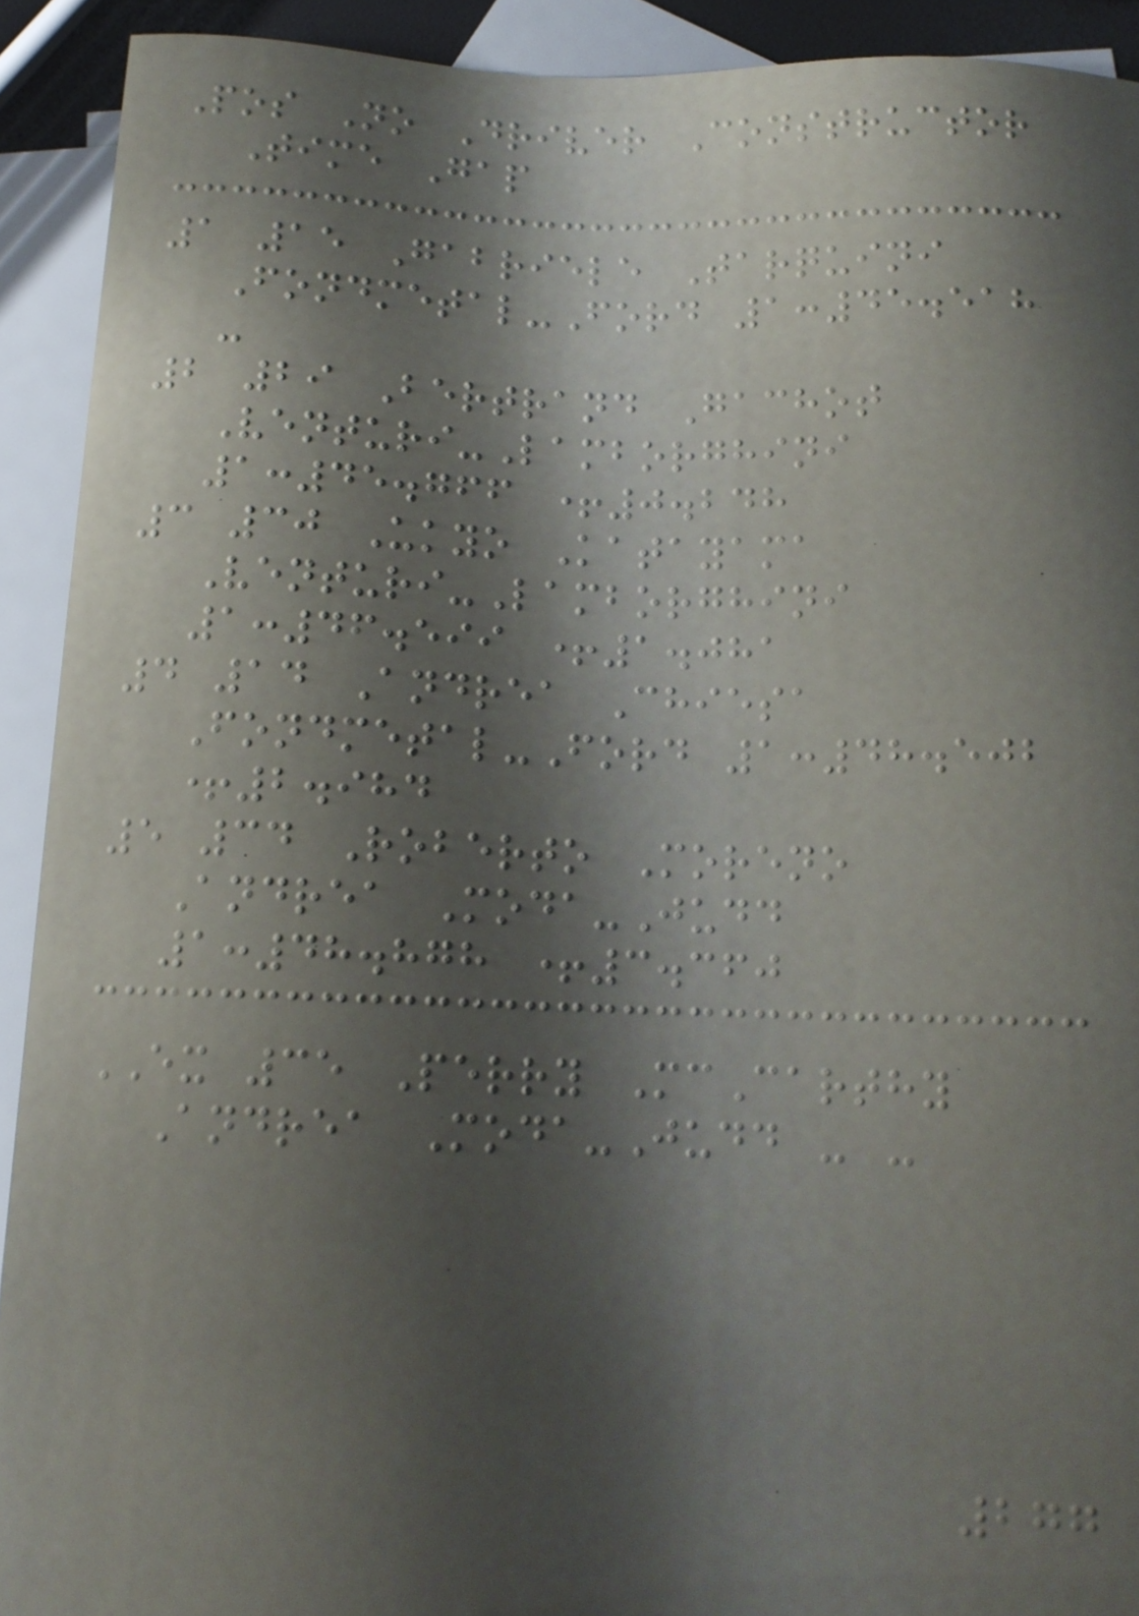Pos No Driver Constructor
Time Gap
1 15 Gabriele Tarquini
Fondmetal-Ford 1:45.518
-
2 29 Bertrand Gachot
Venturi-Lamborghini
1:45.766 +0.248
3 30 Ukyo Katayama
Venturi-Lamborghini
1:46.599 +1.081
4 14 Andrea Chiesa
Fondmetal-Ford 1:48.502
+2.984
5 34 Roberto Moreno
Andrea Moda-Judd
1:48.878 +3.360
EX 35 Perry McCarthy
Andrea Moda-Judd - -
277
